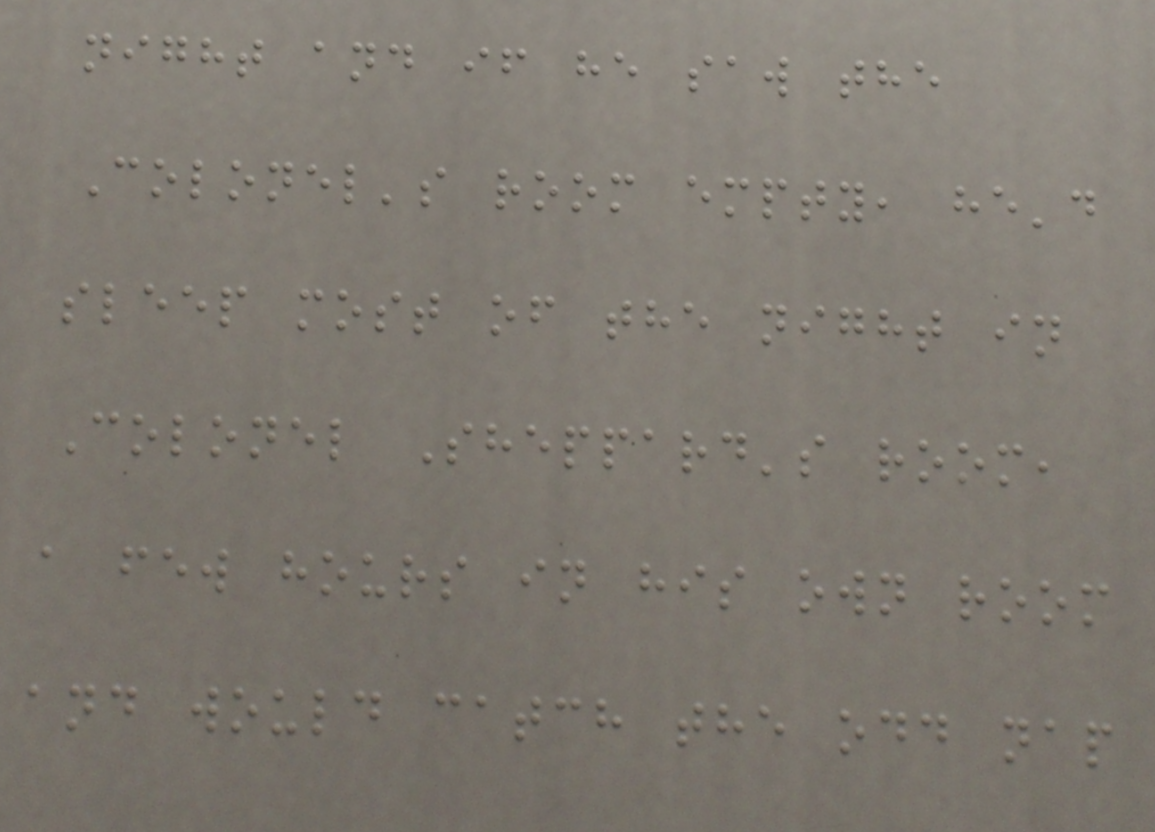night and if he saw the
Colonel's room empty, he'd
sleep most of the night in
Colonel Sheppard's room,
a few hours in his own room
and would catch the odd nap
